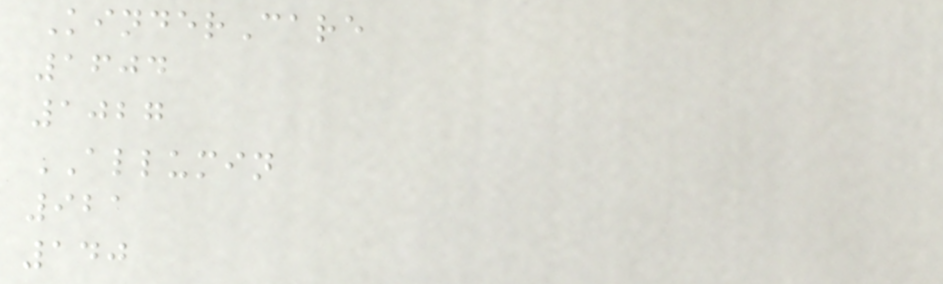KinderCare
1604
1027
ALLUMIN
921
140
